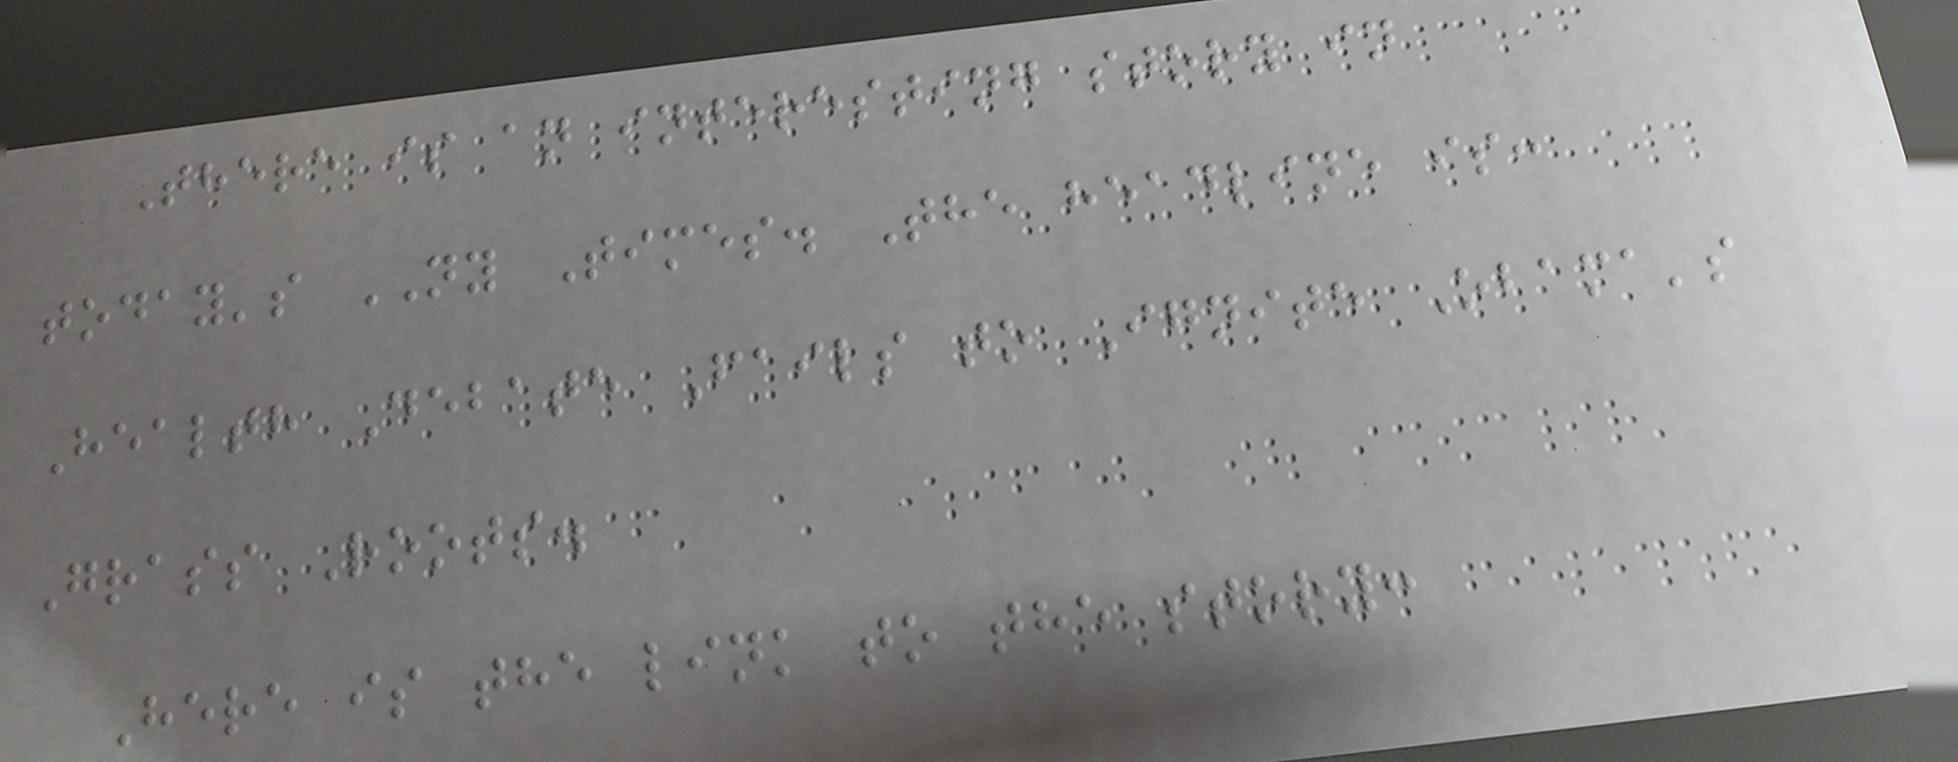There is an interesting story in
today's NY Times. The headline is:
Health Debate Fails to Ignite Obama's
Grass Roots.
Here is the link to the story:
